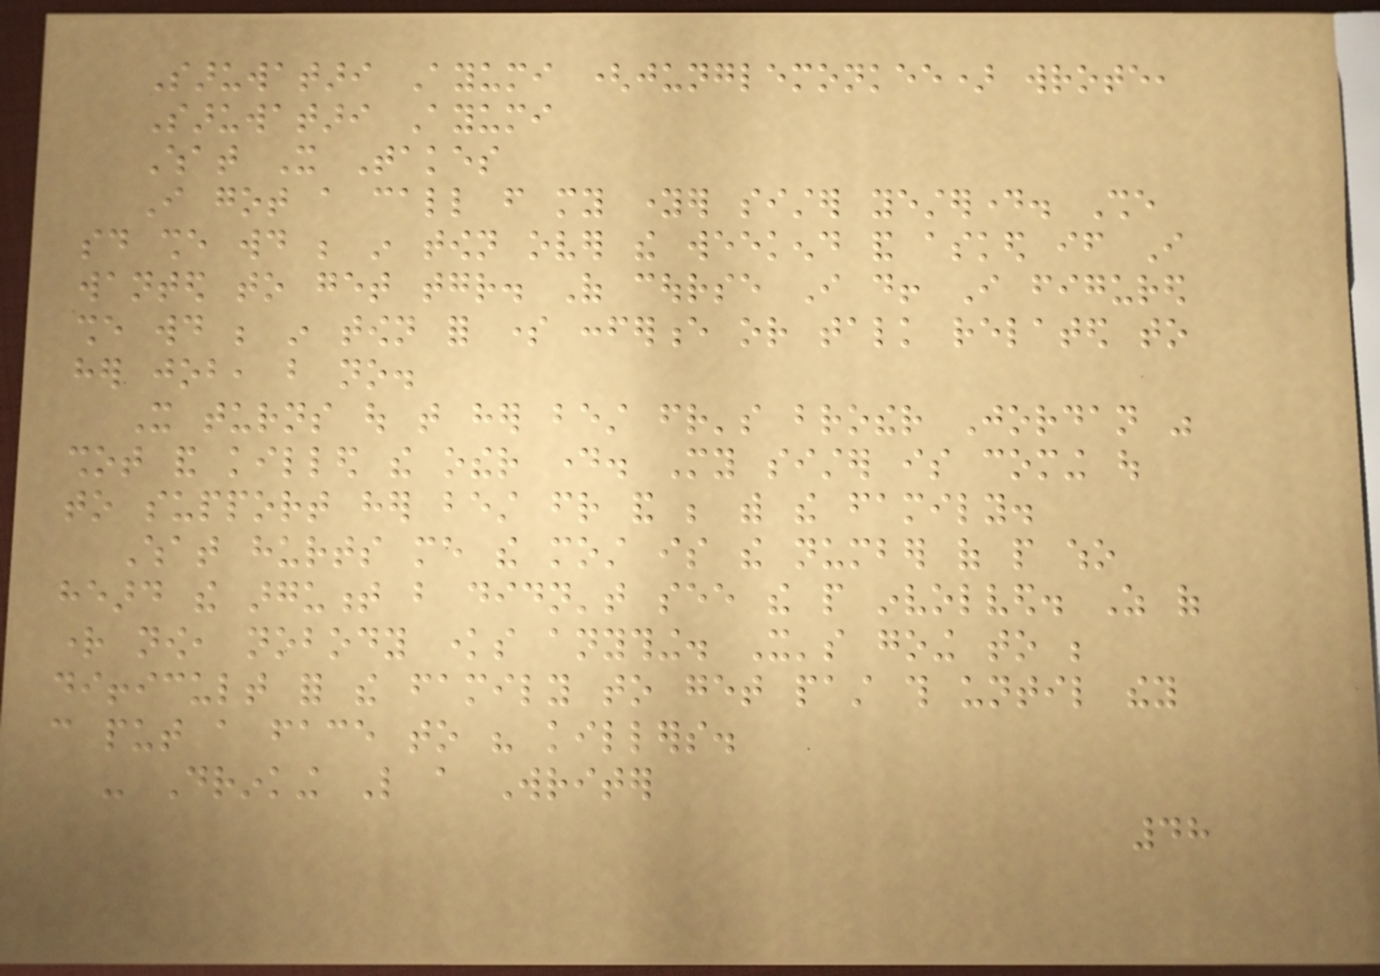Saruwatari Ayumi (junglemonkee) wrote,
Saruwatari Ayumi
What It Takes
I got a call from my younger sister yesterday. She
said she would be in town over the weekend and asked if I
wanted to get together. Of course I do! I figured
she would be in town for some conference or talk related to
her job, but no.
It turns out that her best friend's brother Jordan was
shot and killed the other day. My sister is coming out
to support her best friend and be with the family.
What hurts me the most is the number of people who
heard the argument but didn't see the people involved. As of
right now, nobody knows anything. It's going to be
difficult for the family to get past this until they
can put a face to his killers.
- Drinking Like a Writer
48
